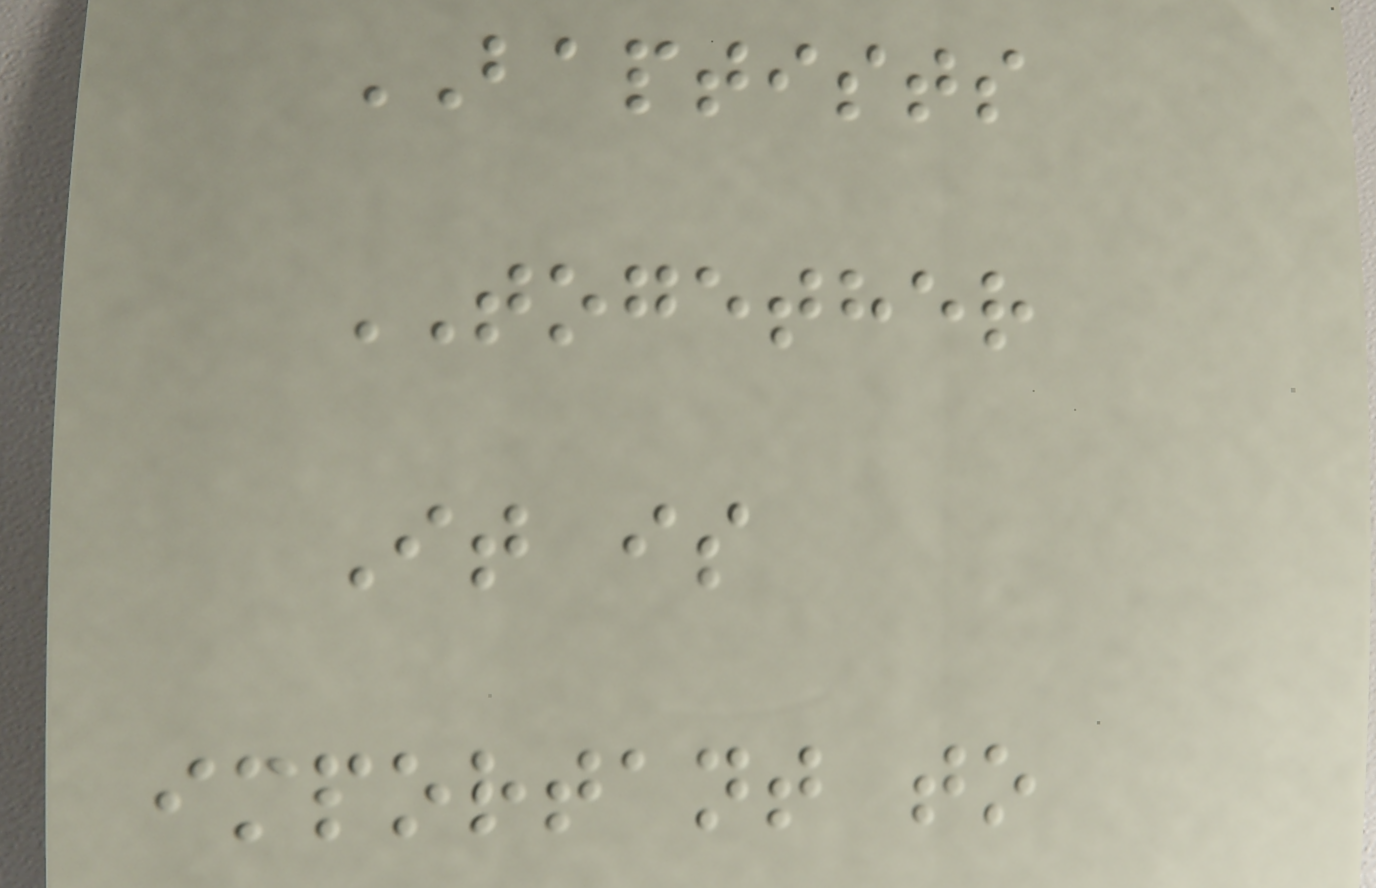BAPTISTS
TOGETHER
It is
important to
